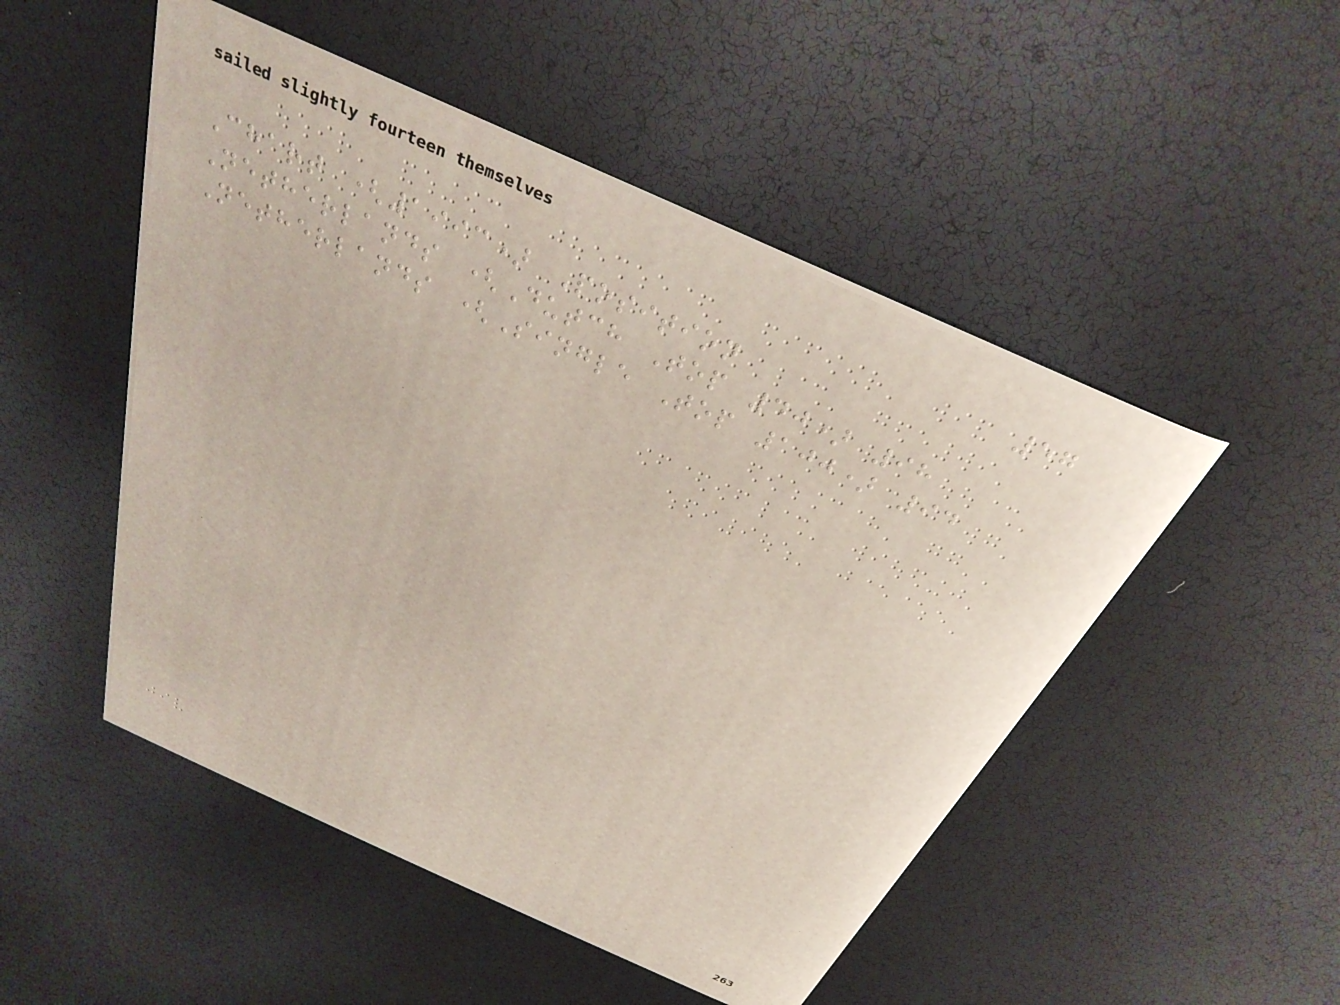57
Chart (1993) Position
Netherlands (Dutch Top 40) 98
Netherlands (Single Top 100) 94
